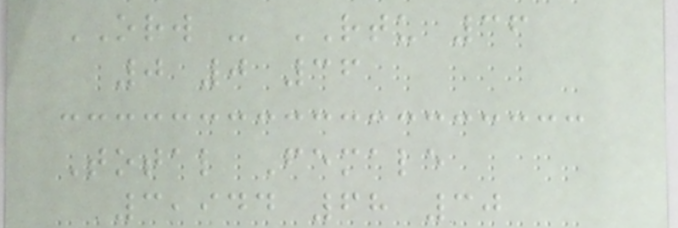ORW - RTU 36
0 0 36
Total Female
3,944 68 30
